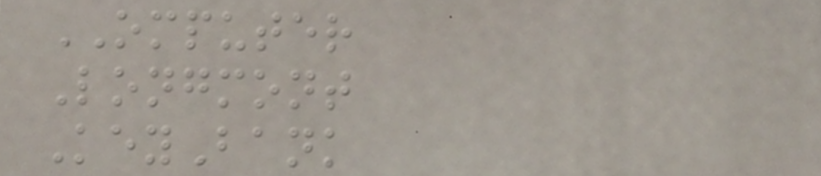OMPUTER
Longmont
KeyBank
